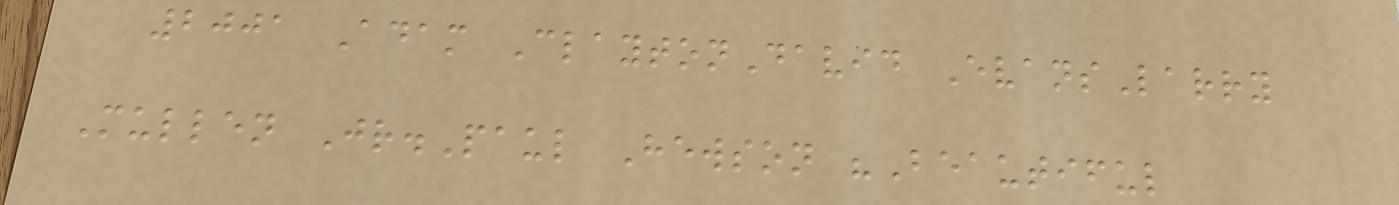2001 Adam ClaytonDavid EvansLarry
Mullen Jr.Paul Hewson "Beautiful
